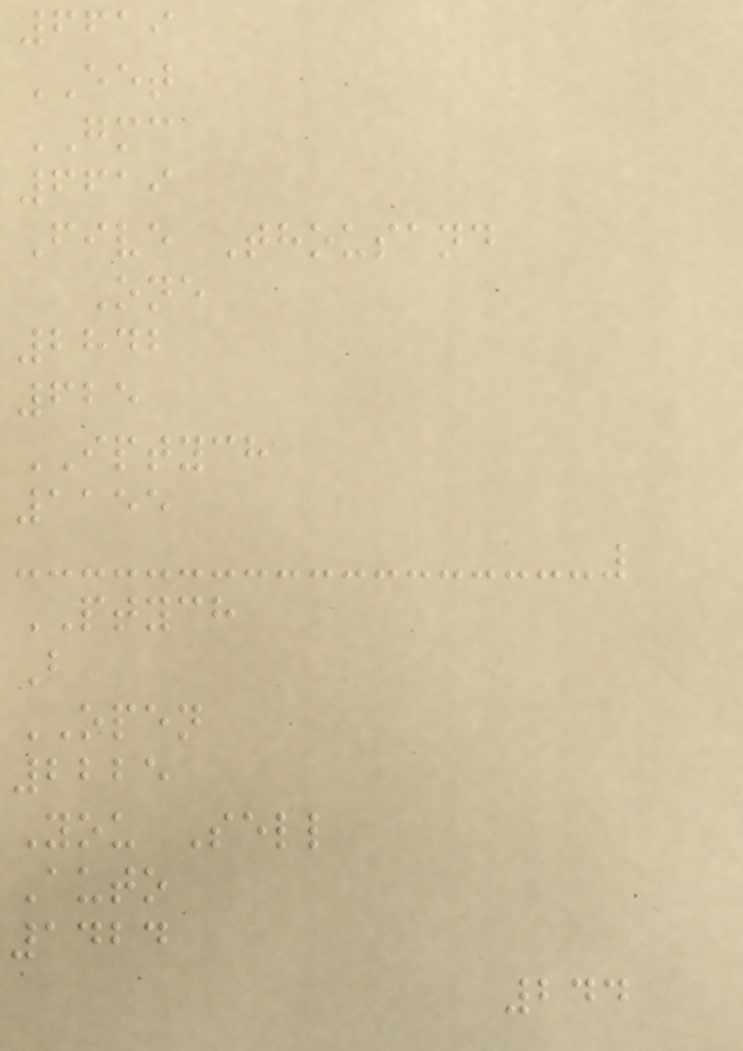6619
EET
GMC
6619
Five Thousand
One
2842
625
IPTYCH
1155
PTYCH
B
OPEN
2225
You Sell
Auto
1424
244
